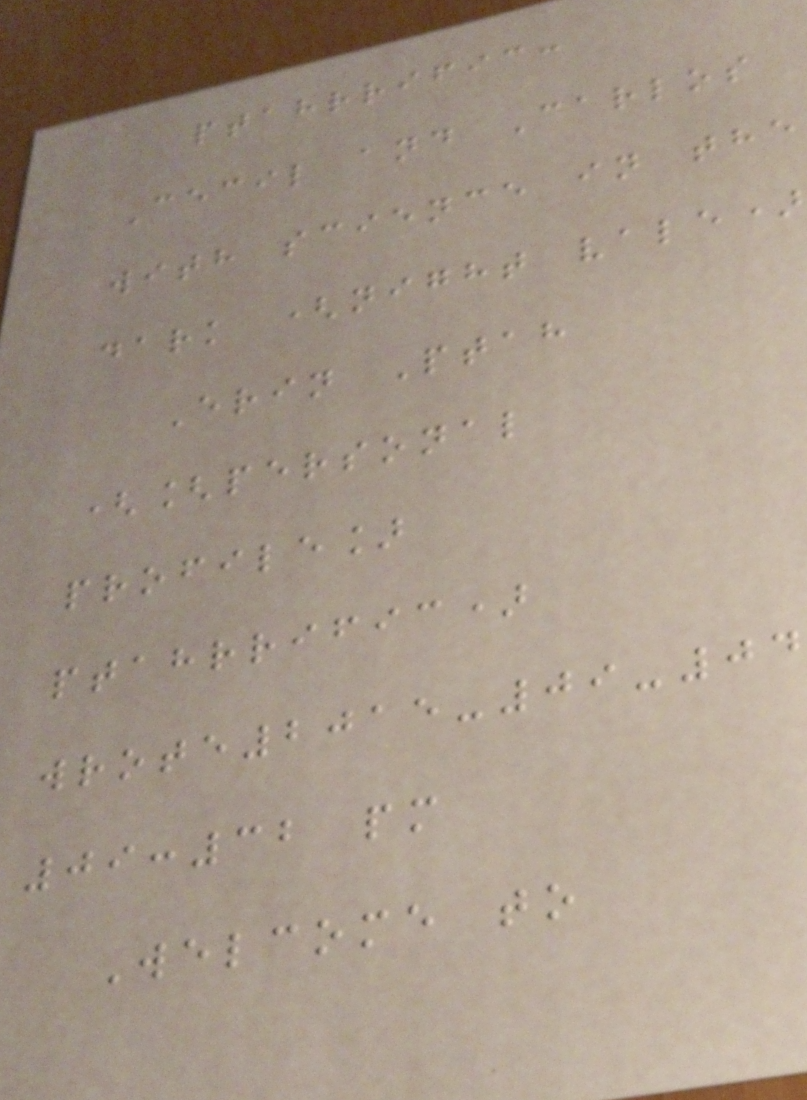ptahrrific:
Cecil and Carlos
with science in the
dark (night vale)
Erin Ptah
([personal
profile]
ptahrrific)
wrote2015-09-04
09:32 pm
Welcome to
